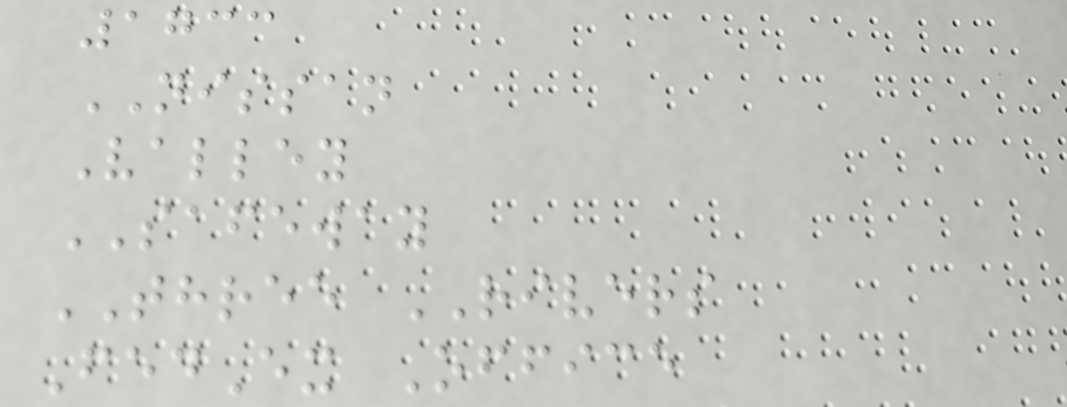1733
NISSAN
Valley
SAFEWAY
THREE RIVERS
FedEx Office
